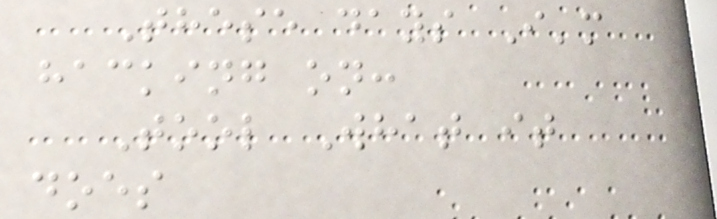These days I'm
hacking on:
Tool What it
does
